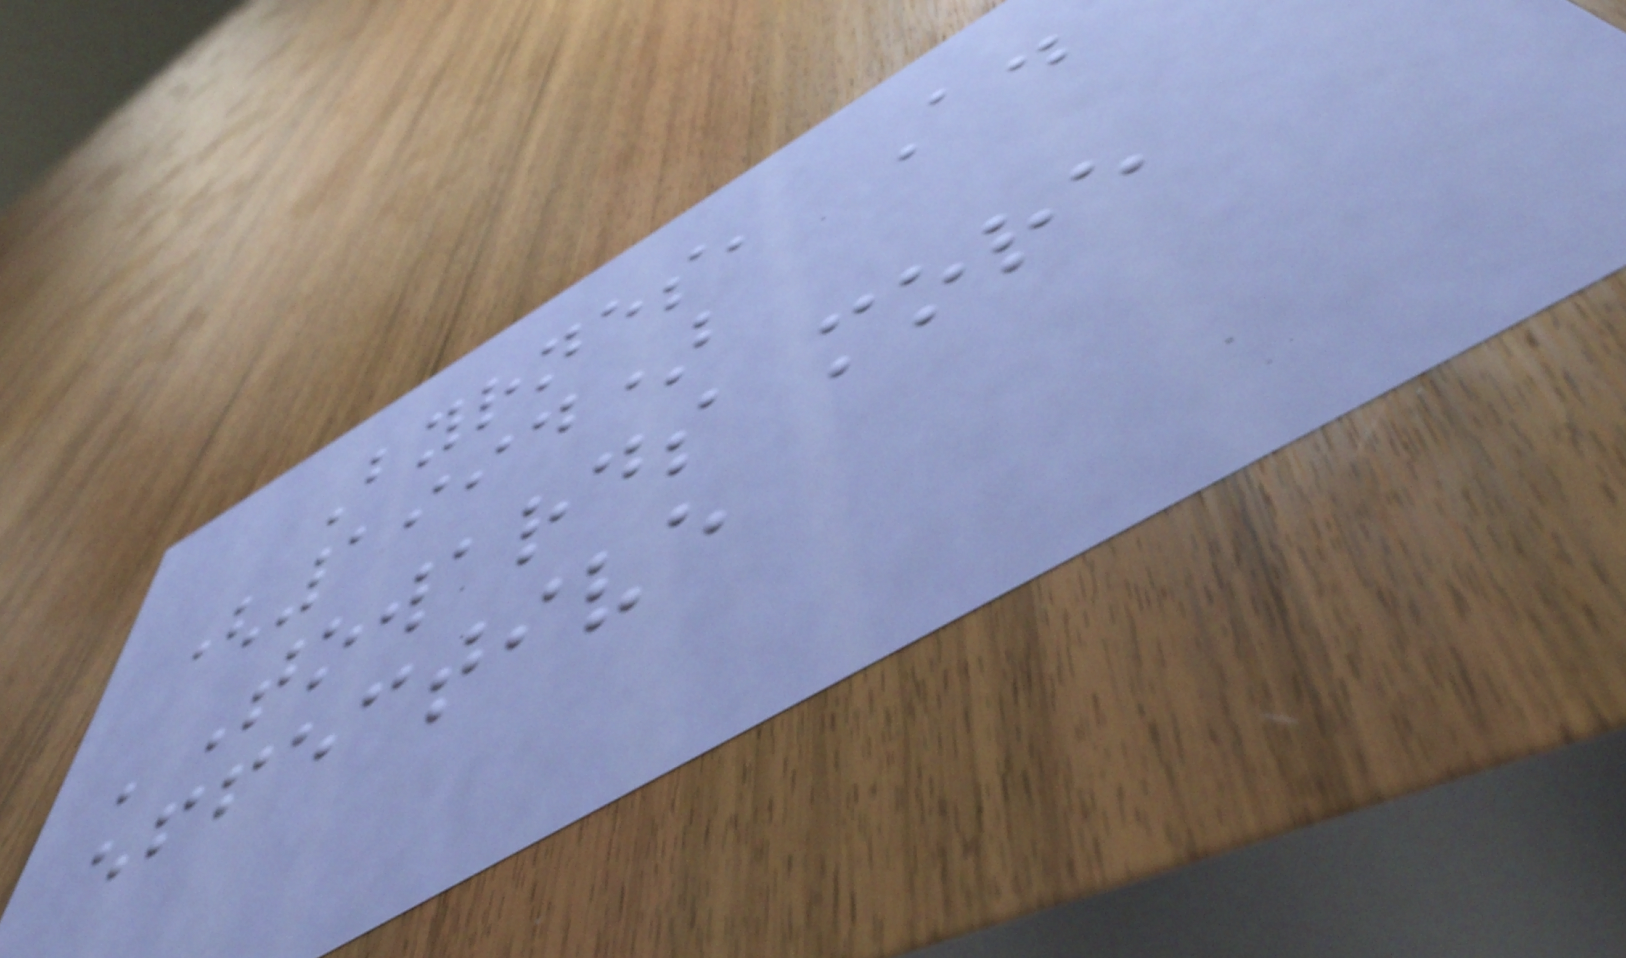Byrnes, A.
(1994)
'Towards more
effective
